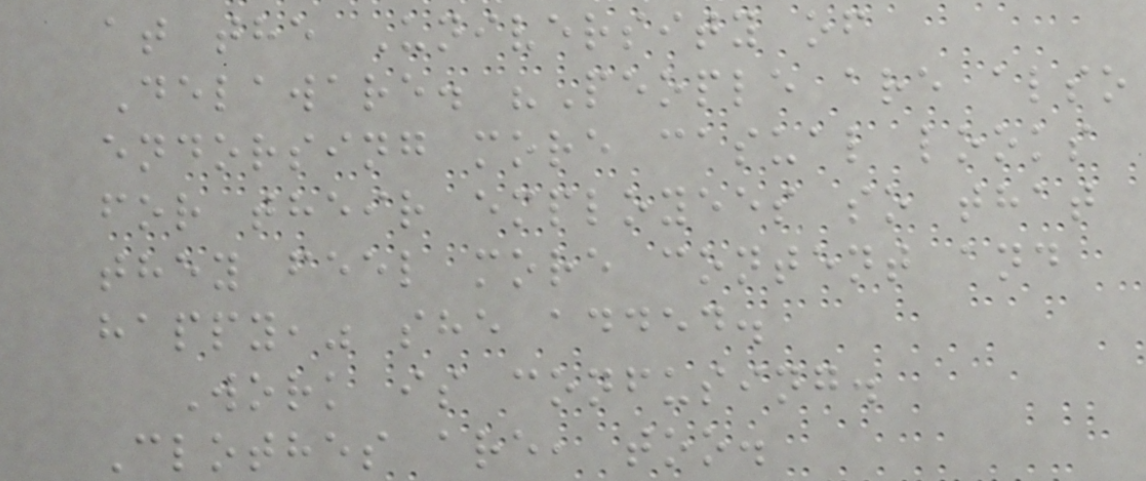at the University of
Delaware. "People are also
endorsing more casual looks
for their employees so that
they feel more content and
happy," she added.
Work is confusing.
Clothes are, too.
